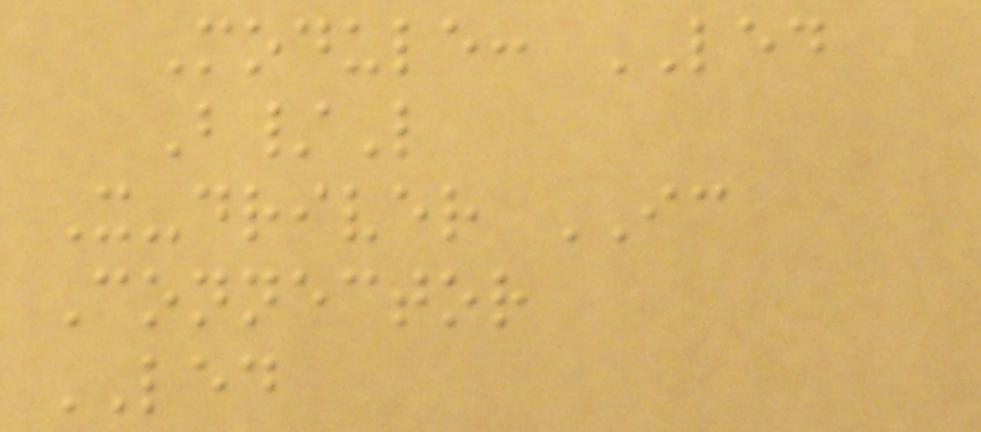Module: LED
B/L
X-driver IC
Connector
LED
